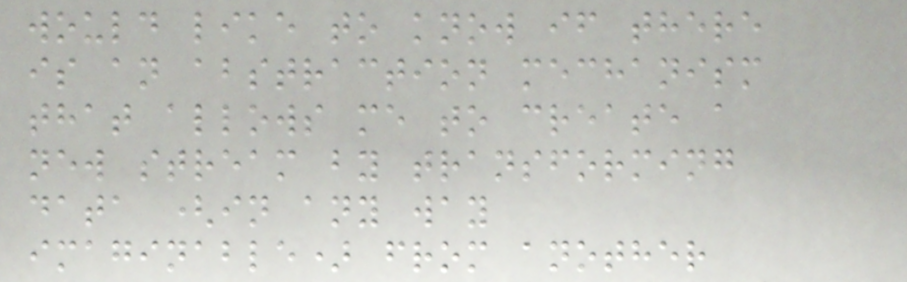would like to know if there
is an abstraction mechanism
that allows me to create a
new stream by transforming
data (in any way
imaginable) from another
